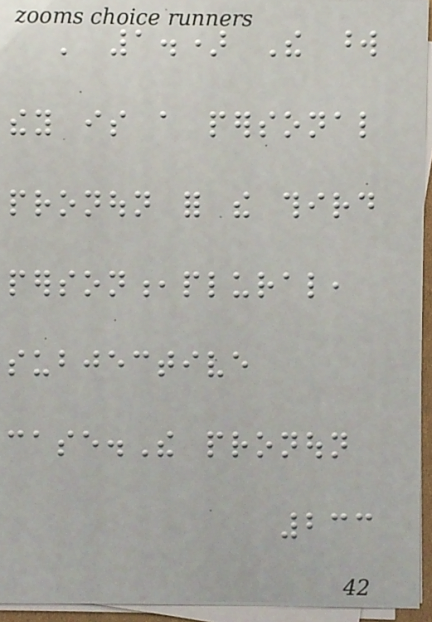' 1.) The word
they is a personal
pronoun for the third
person,plural,
subjective
case.The pronoun
233
